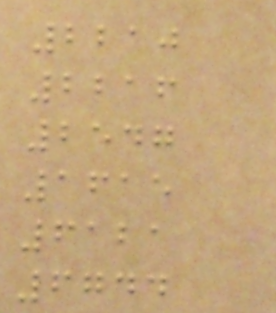2210
2216
2547
1615
6121
6744
